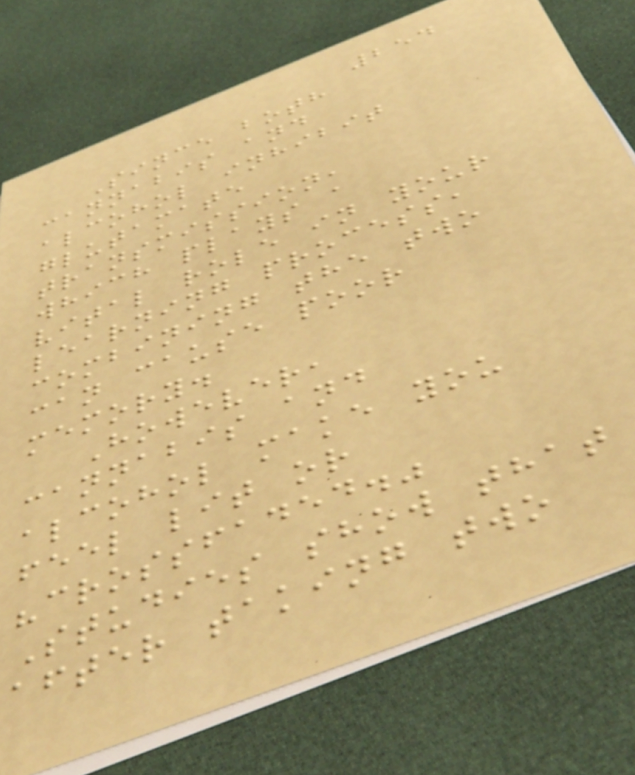254
Since both
cannabis and
alcohol inhibit
glutamate
transmission,
which plays a
vital role in your
learning process,
combining the two
can cause poor
memory.
However,
cannabis and
alcohol make you
feel lit or
"crossfaded."
Studies show that
after taking two
